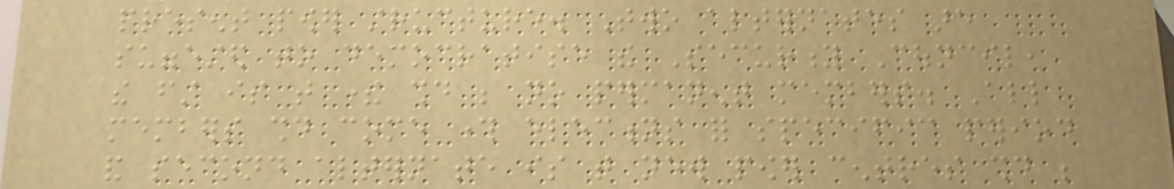present power structure. Two alternates are
suggested to democratise the Security Council,
the first is that there should be no permanent members. All
members should come through elections for specific period
and second alternate is that new power centres should be
